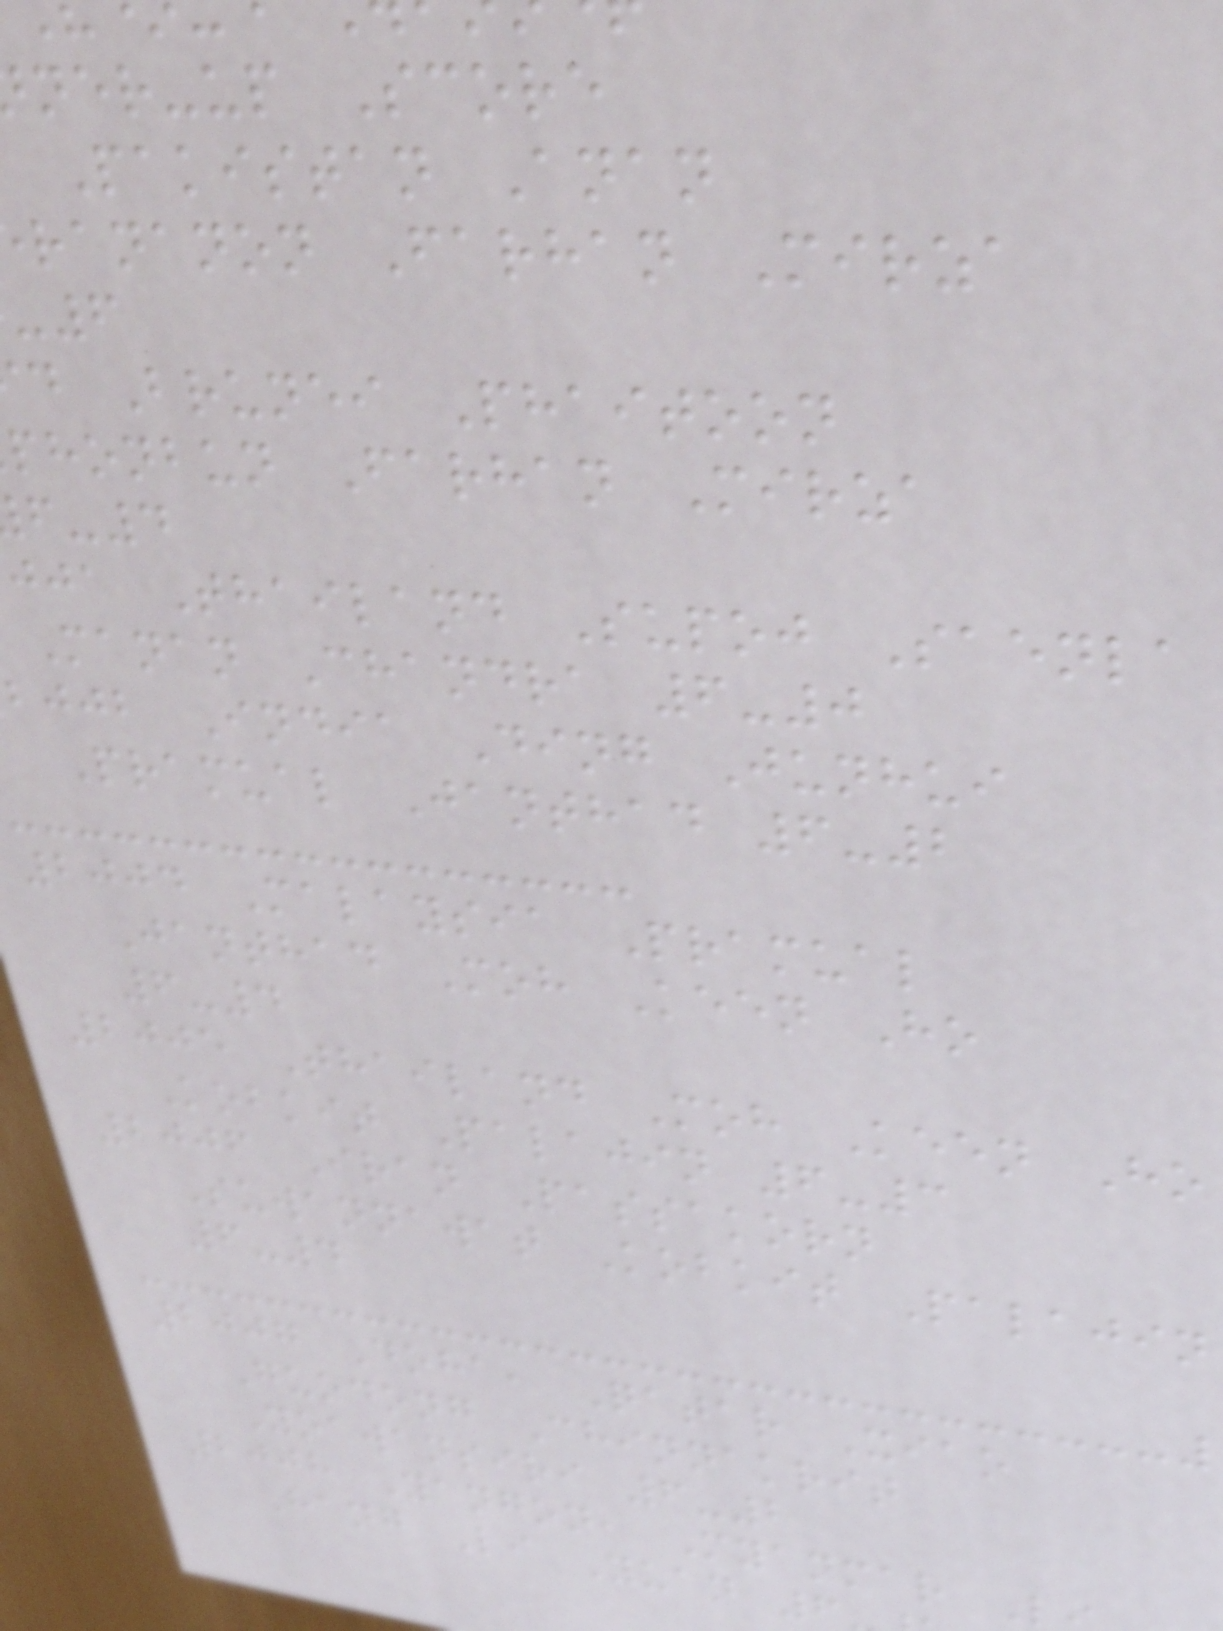ner-up Score
Pakistan Anan
rananon Farhan Mirza
d Brunei Phaitoon
phonbun Farhan Mirza
jja Thailand Supoj Saenla
Manan Chandra 6-0
bjjb India Ding Junhui
Pramual Janthad 6-2
2004 Malaysia Pramual
Janthad Moh Keen Ho
6-4
2005 Thailand Moh Keen Ho
Kobkit Palajin 6-3
2006 Iran Passakorn
Suwannawat Kobkit Palajin
6-4
2007 Doha, Qatar Xiao
Guodong Chinnakrit
Yoawansiri 6-2
2008 Yangon, Myanmar
Hang Li Yuan 6
